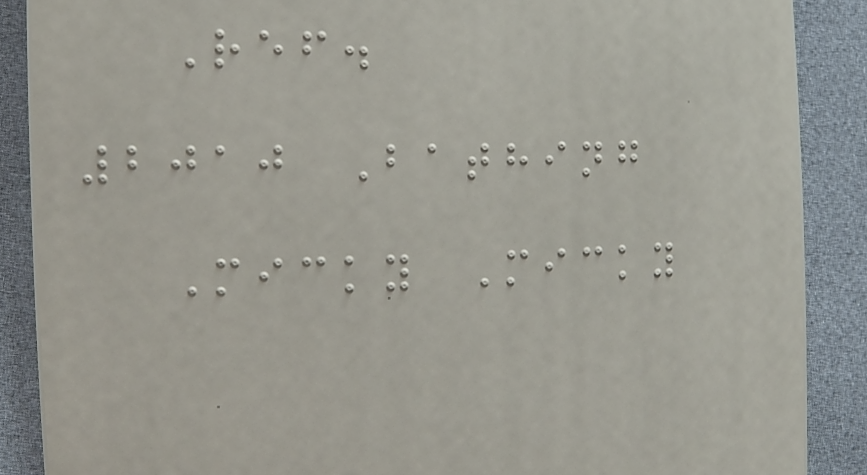Ref.
2010 Bathing
Micky Micky
